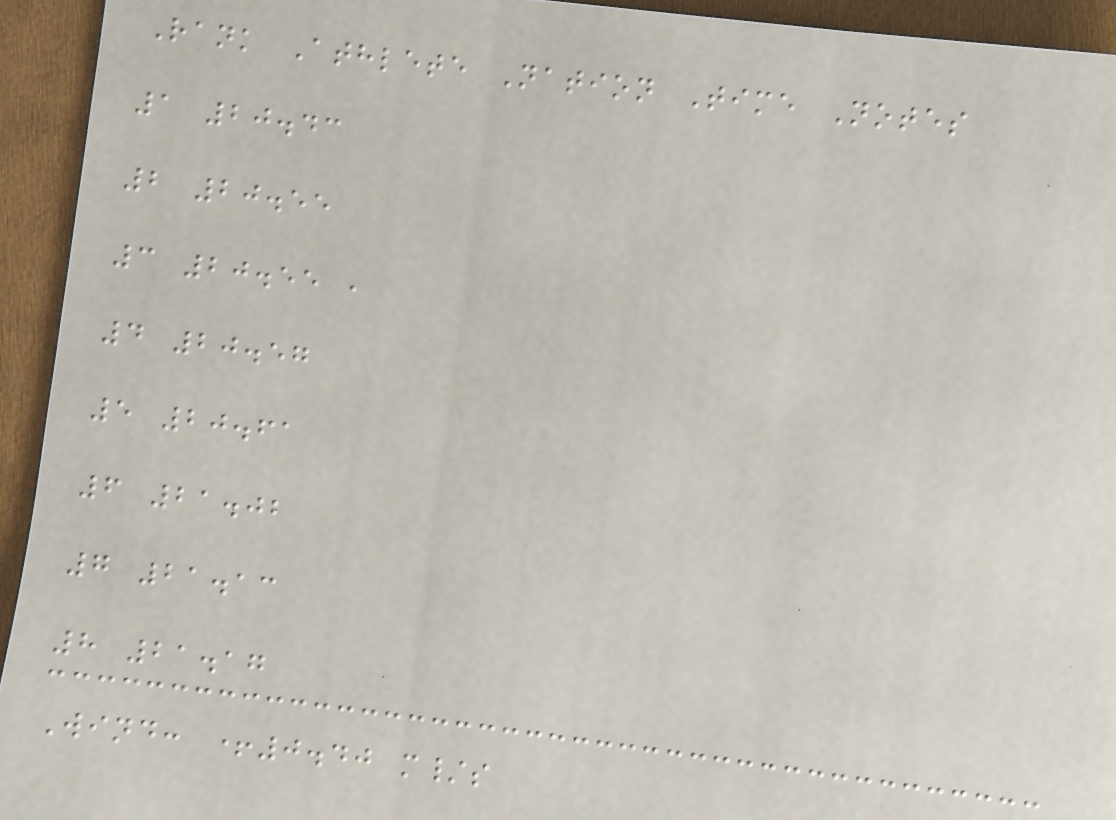Rank Athlete Nation Time Notes
1 20.43
2 20.55
3 20.55 ,
4 20.57
5 20.61
6 21.02
7 21.13
8 21.17
Wind: +0.40 m/s
